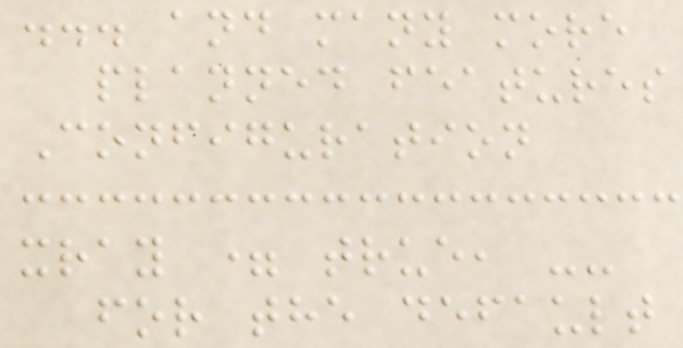... and many more
planned features
Configuration
xray = true, --
for the default
